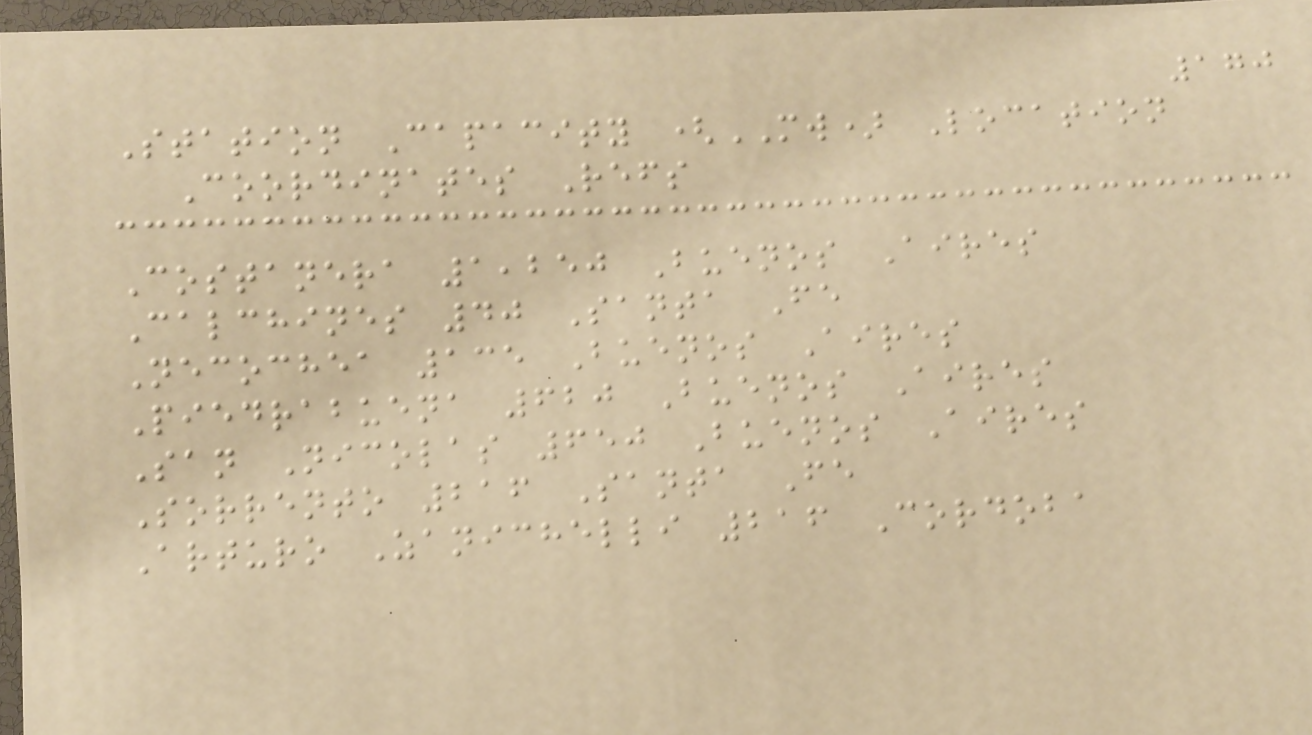170
Station Capacity (MW) Location
Coordinates Refs
Costanera 1,250 Buenos Aires
Calchines 40 Santa Fe
Necochea 135 Buenos Aires
Piedrabuena 620 Buenos Aires
San Nicolas 650 Buenos Aires
Sorrento 216 Santa Fe
Arturo Zanichelli 216 Cordoba
